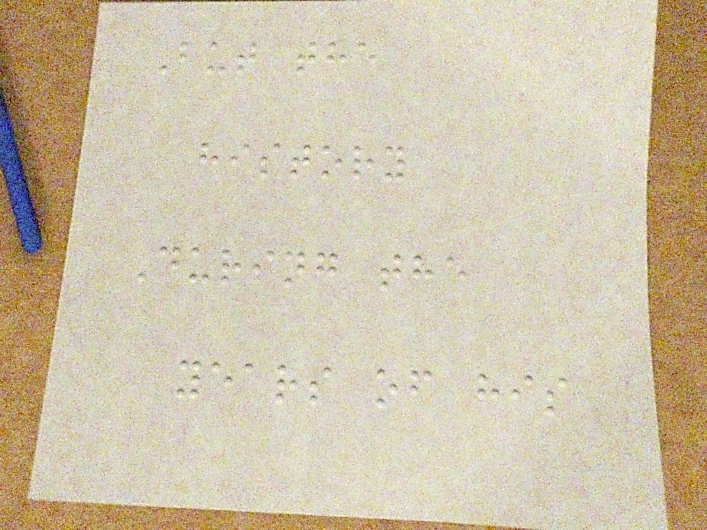But the
history
During the
years of his
